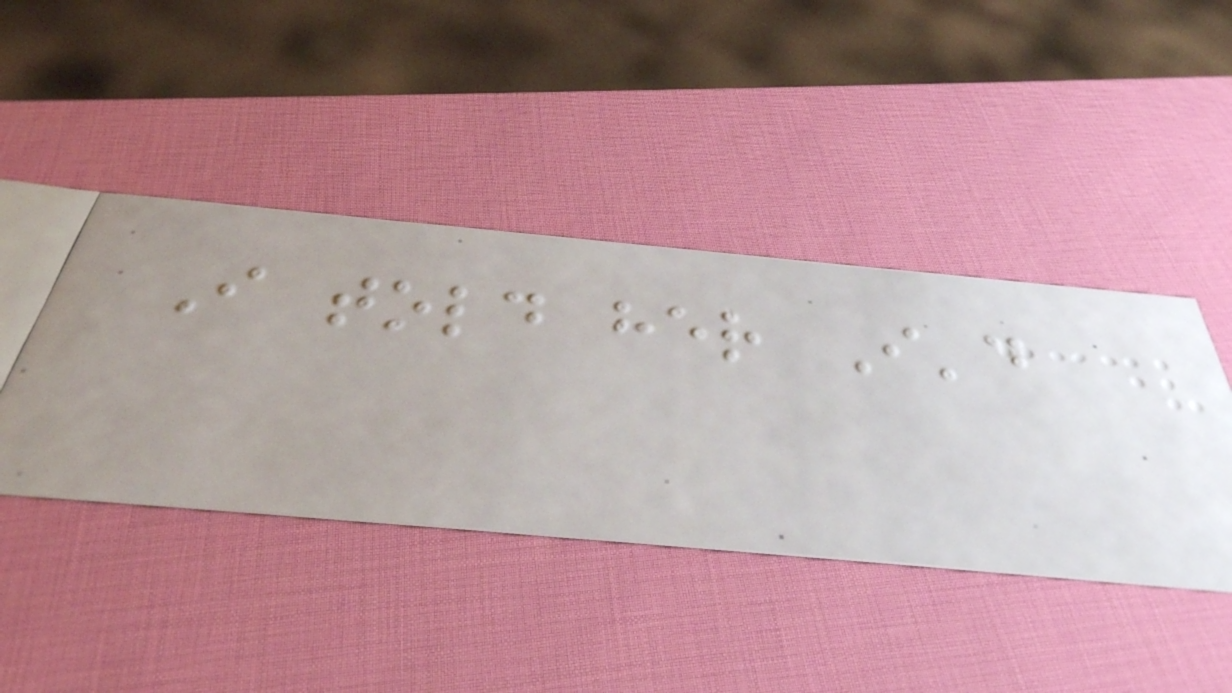I told her I'd
